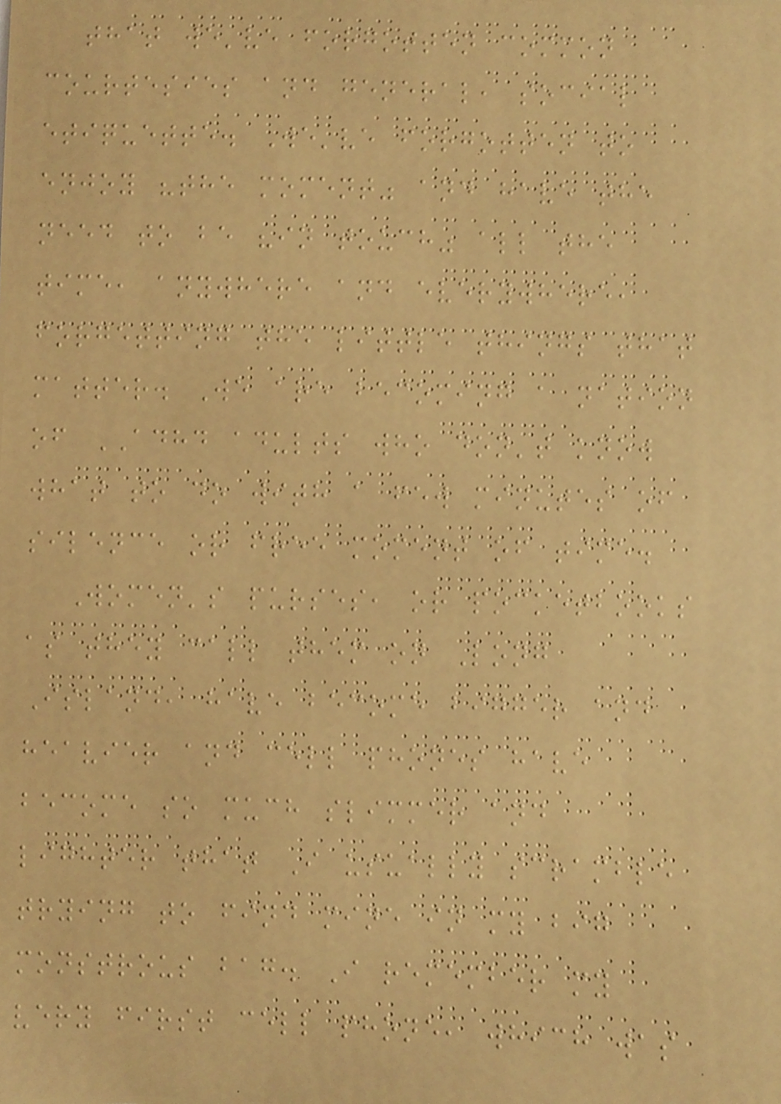that we've forgotten common
courtesies and general, social
etiquette. We've forgotten to
enjoy "the moment" and have the
need to be "in touch" all the
time, anywhere and everywhere,
forgetting the little things that
matter. We are becoming a nation
of ADHD adults who don't know
what to do with a few minutes of
silence or free moment of time.
Women's purses, or pocketbooks
as they call them on Long
Island, have become bigger and
heavier and cell phones have
become so much slimmer and
lighter that I usually scramble
trying to find mine in my big
monstrous bag. I remember my
very first cell phone, which was
